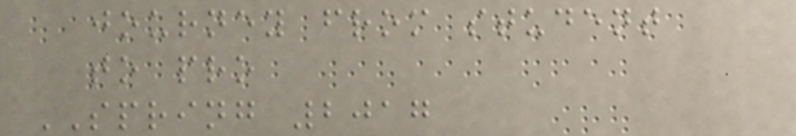journey from student
to pro
SPRING 2017
